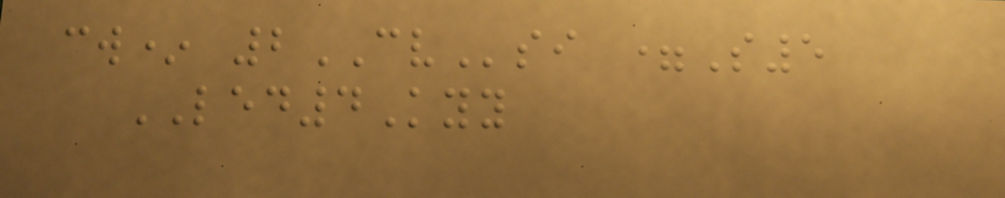cw* 2CVsi =S5
LED4Kyy
